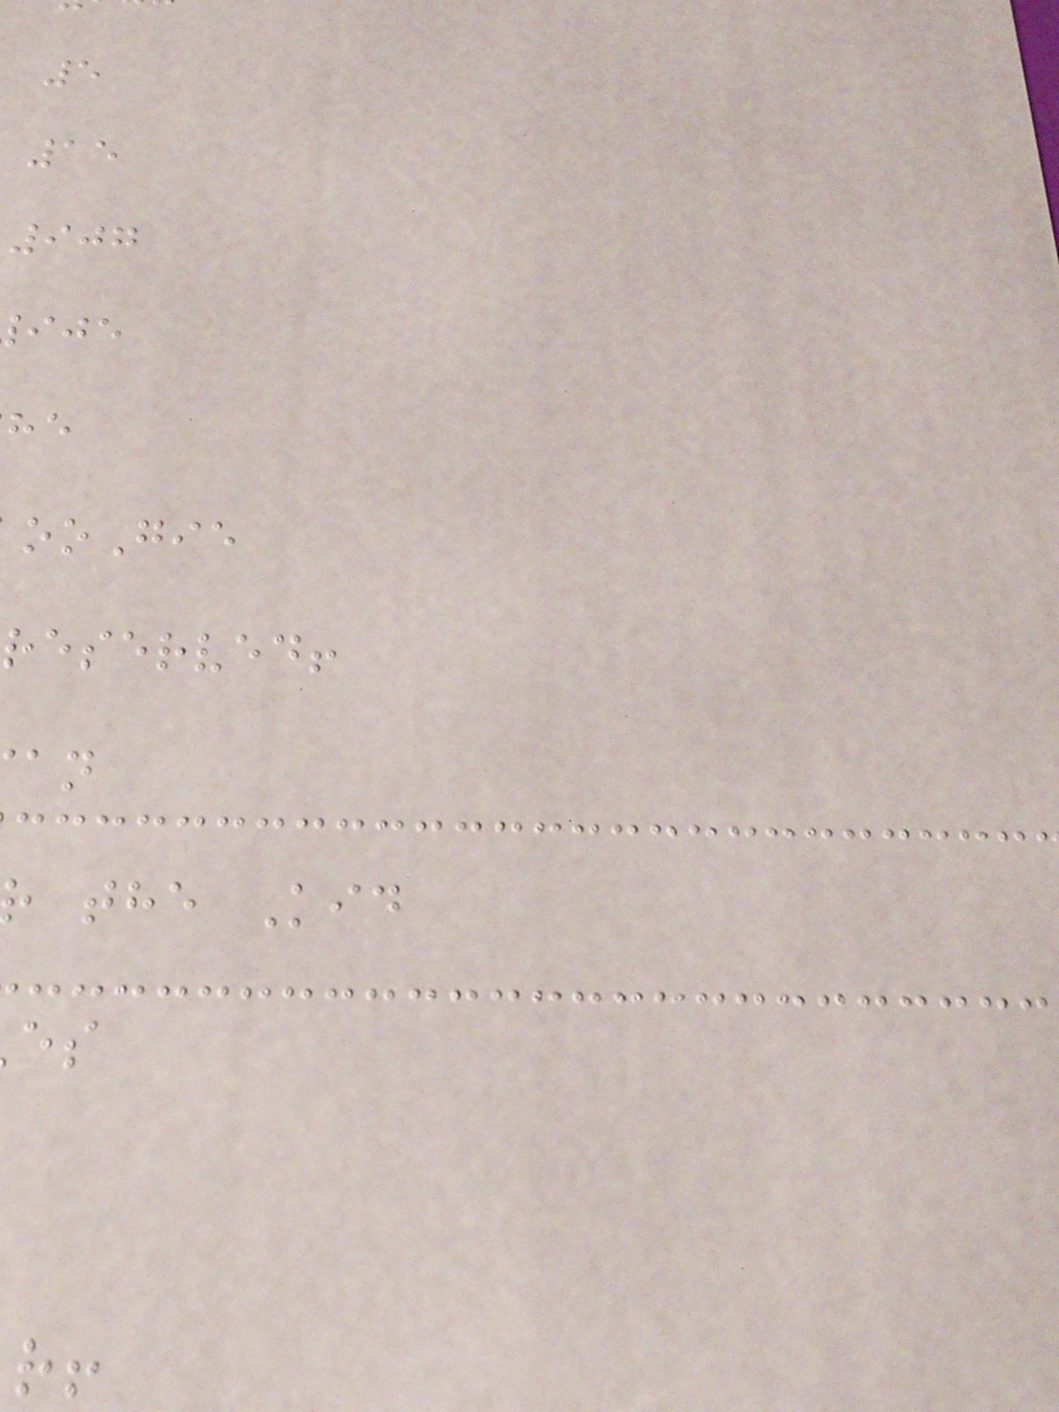5
15
907
ooGie
reserved!
the Kid
